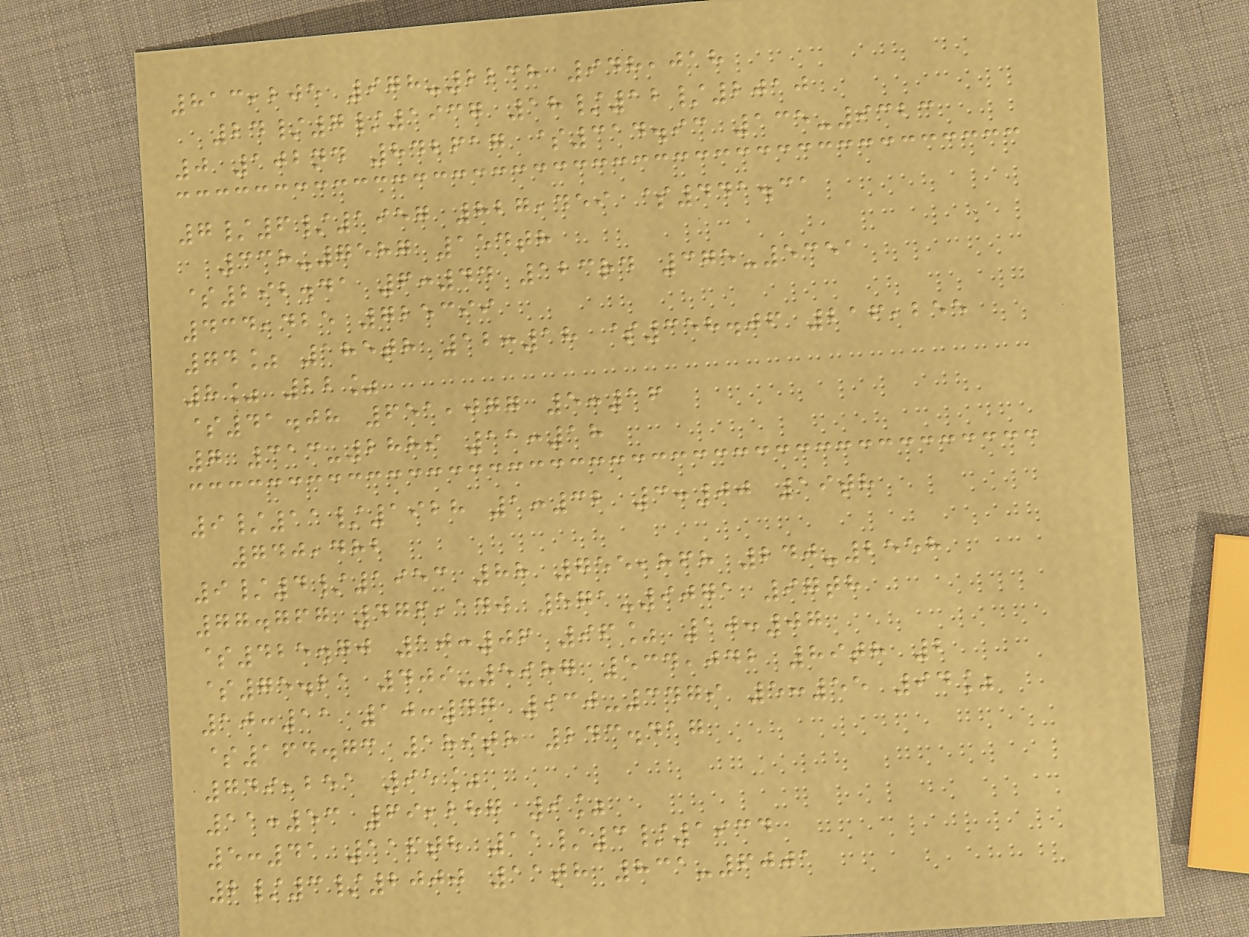813,205 978-2238 948,018
24/7/1937 18/12/2010
0 102nd 842617 $314.93 135-9323
7/6/1957 827,459 $441.31
338-7587 154th
$292.41 6:44 123rd 375-5351
434,425 725399
74% 185th 12:18 $358.06 216,255
8% 22%
$41.08 651,077 5:16
7 313-2889 11:18
9/11/1928 1:32 3:00 19th
740,482
9/4/1953 88 755,868 240-2558
77.767 476,140 571-9071 97th
$425.70 10:06 96% 10:07
$75.21 409-5987 534,042 89th 2
10:11 10:47 930-3479 5:55 94%
$164.73 189th 243.417
749,251 95%
11:53 69,287 9%
5:41 116th 11/3/1934
2/3/2000 11th 831-6001
